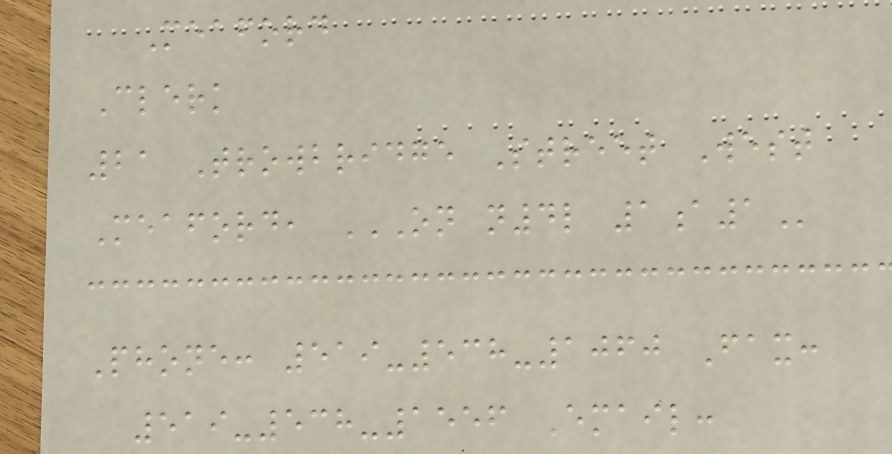Meaford
Clerk
21 Trowbridge Street West
Meaford, ON N4L 1A1
Phone: 519-538-1060 Fax:
519-538-1556 Email:
